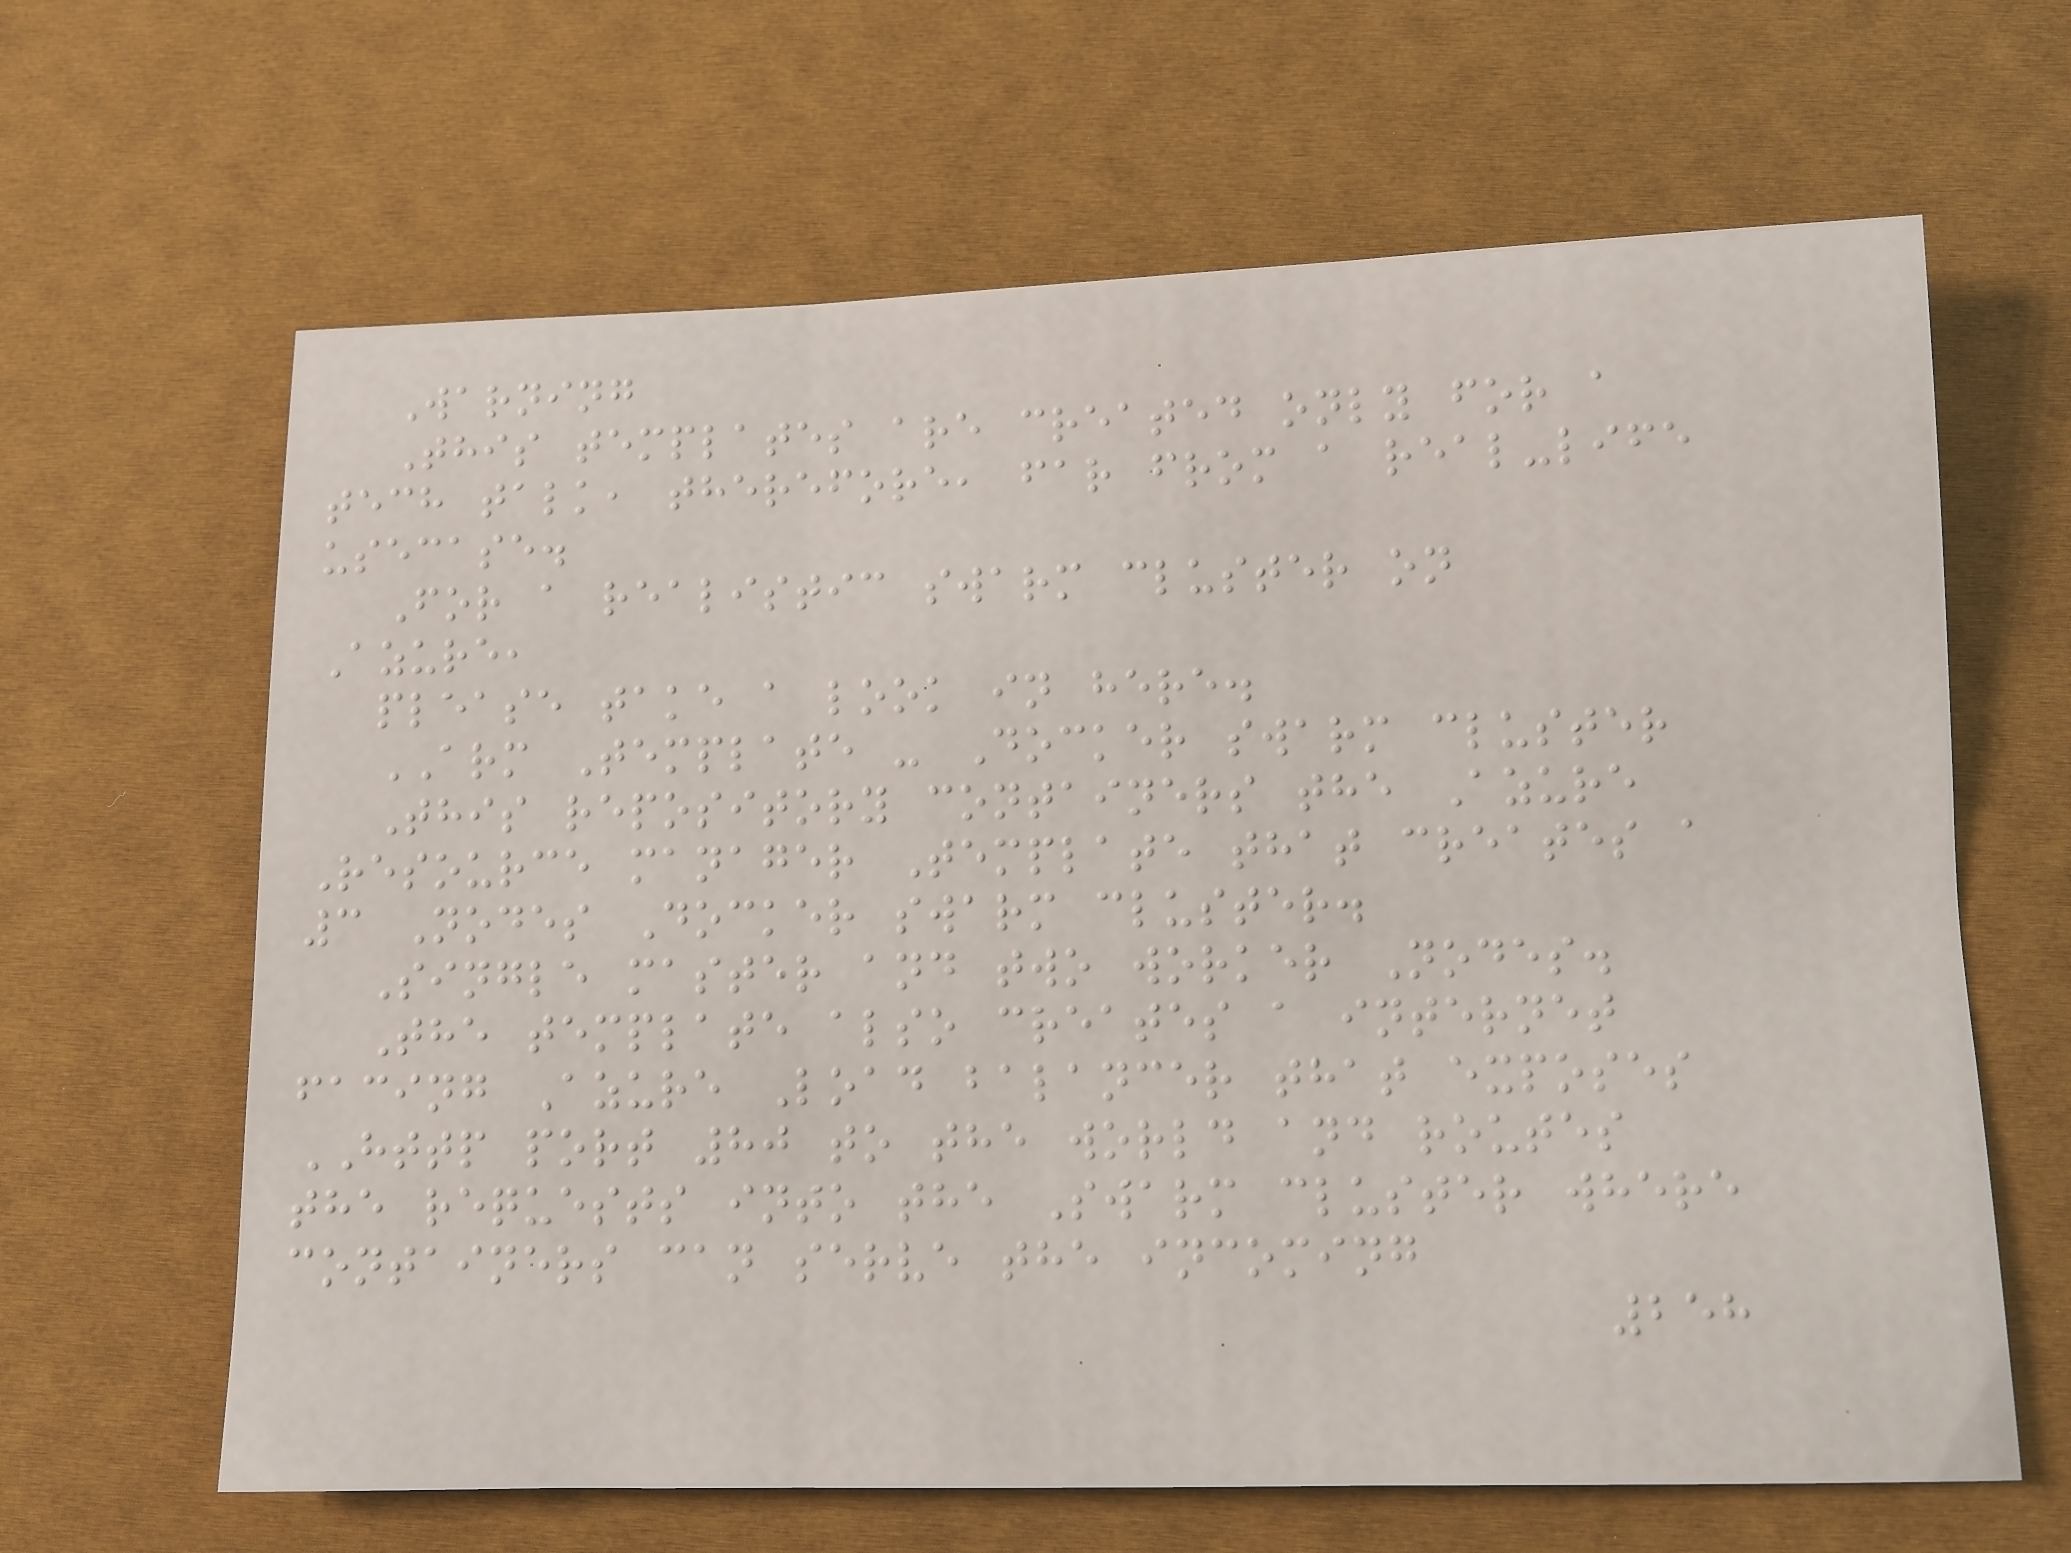Warning
This templates are created only for a
tech talk, therefore, far from a real-life
usecase.
For a realistic swarm cluster on
Azure,
please take a look in here.
ARM Template - Docker swarm cluster
This repository containers the Azure
Resource manager Template that creates a
3 Nodes Docker swarm cluster.
Single master and two worker Nodes.
The template also creates a internet
facing Azure Load balancer that exposes
HTTP port 80 to the world and routes
the requests into the Swarm cluster where
containers can serve the incoming
258
